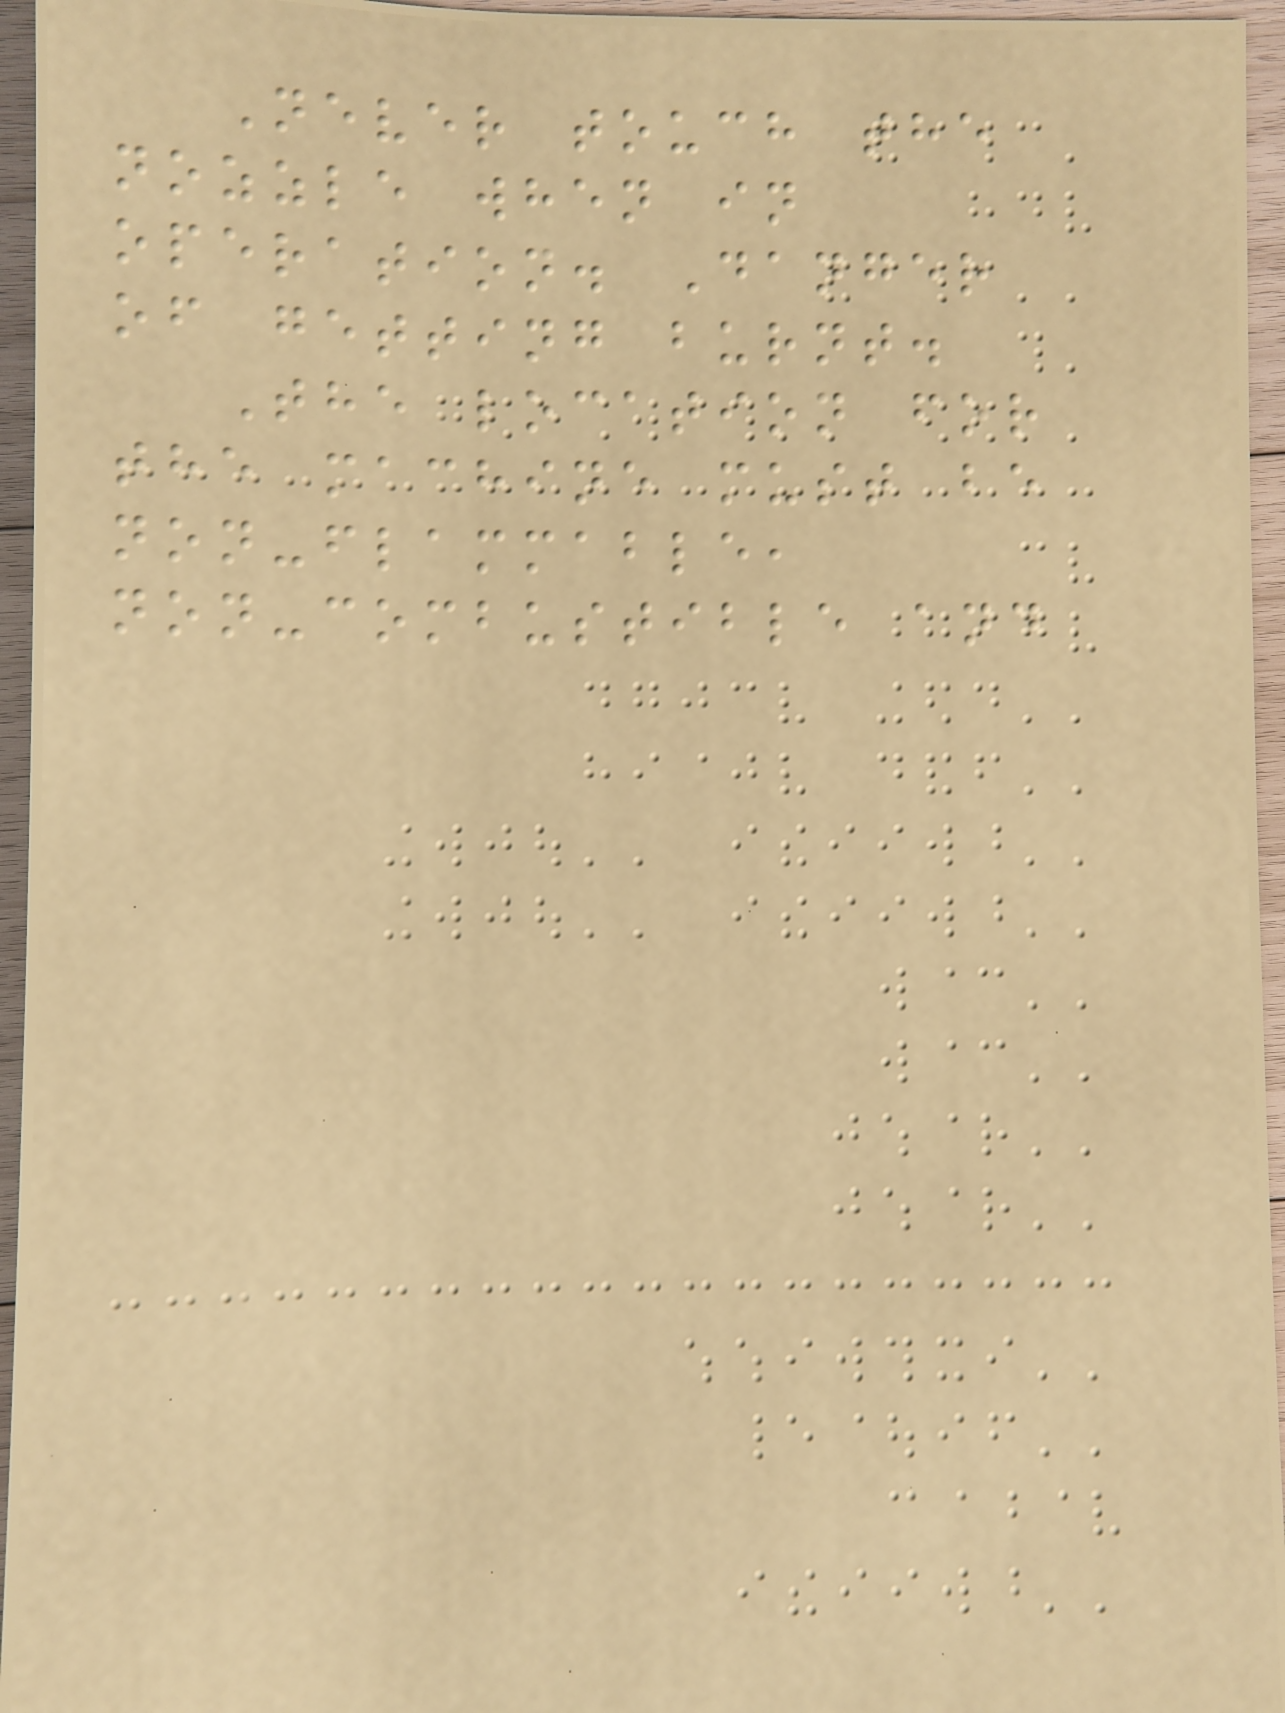Never touch the
nozzle when in
operation. Danger
of getting burnt.
The location for
the machine must be
non-flammable,
non-combustible and
